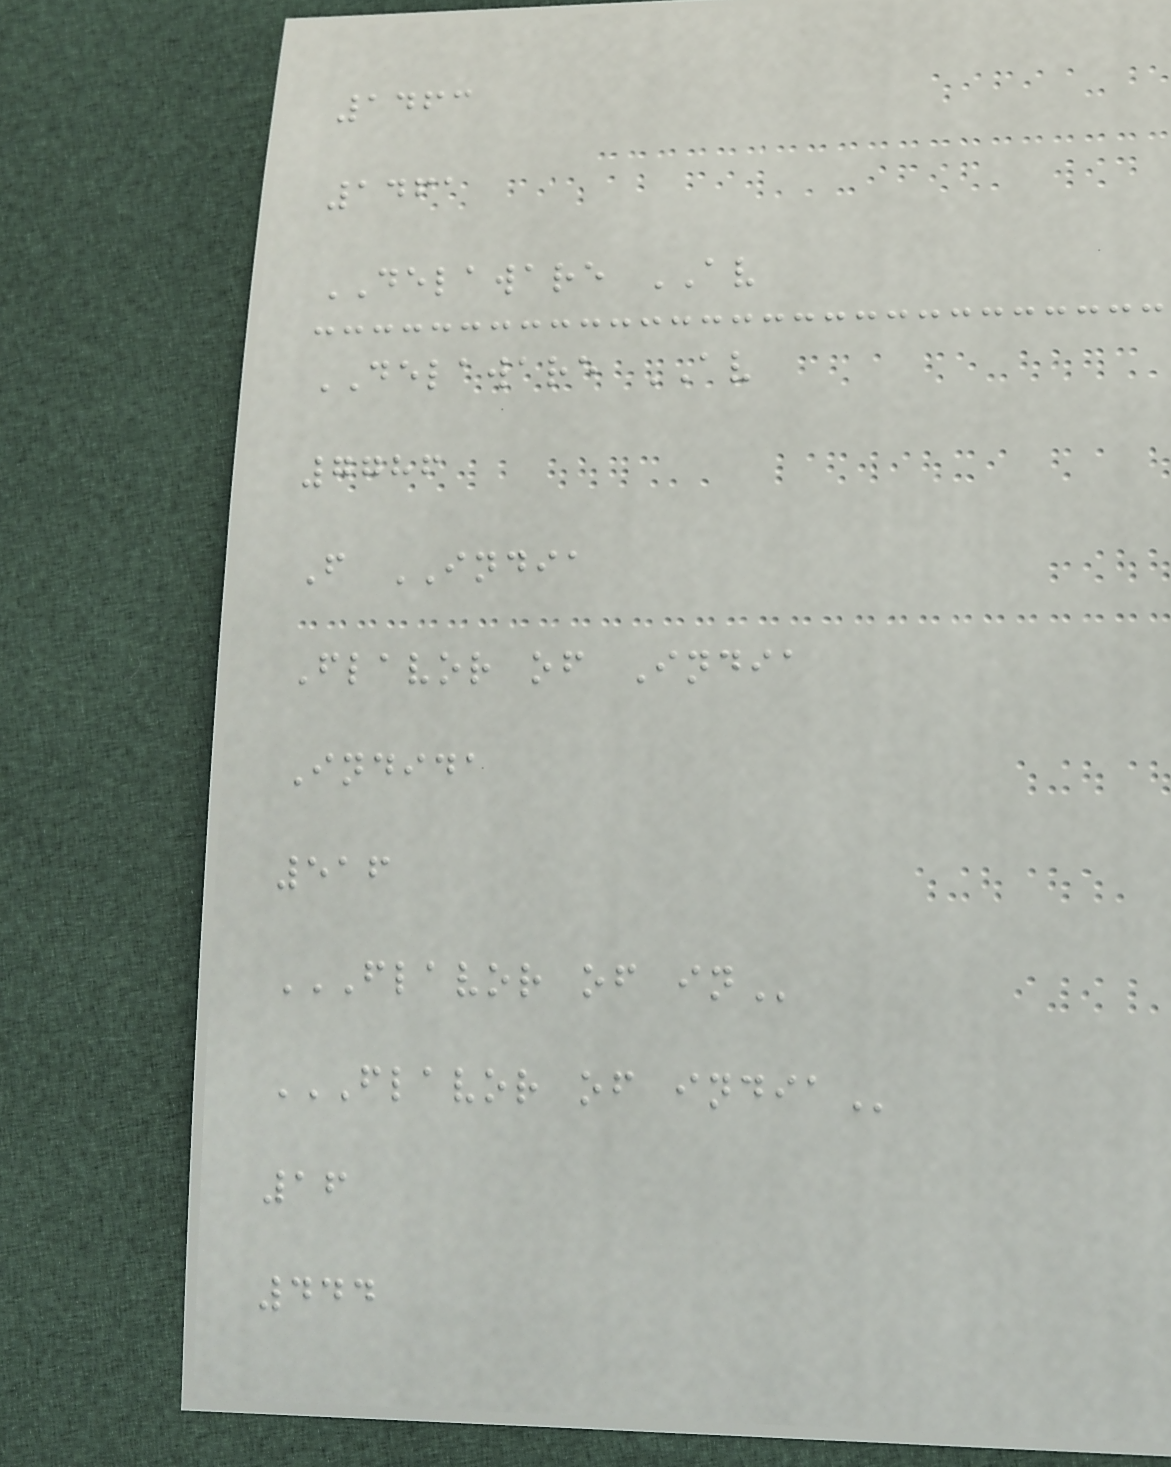1463
1461
DELAWARE AV
DELAWARE AV
7786
F INDIA
Flavor of India
Indida
516
FLAVOR OF IN
FLAVOR OF INDIA
16
444
